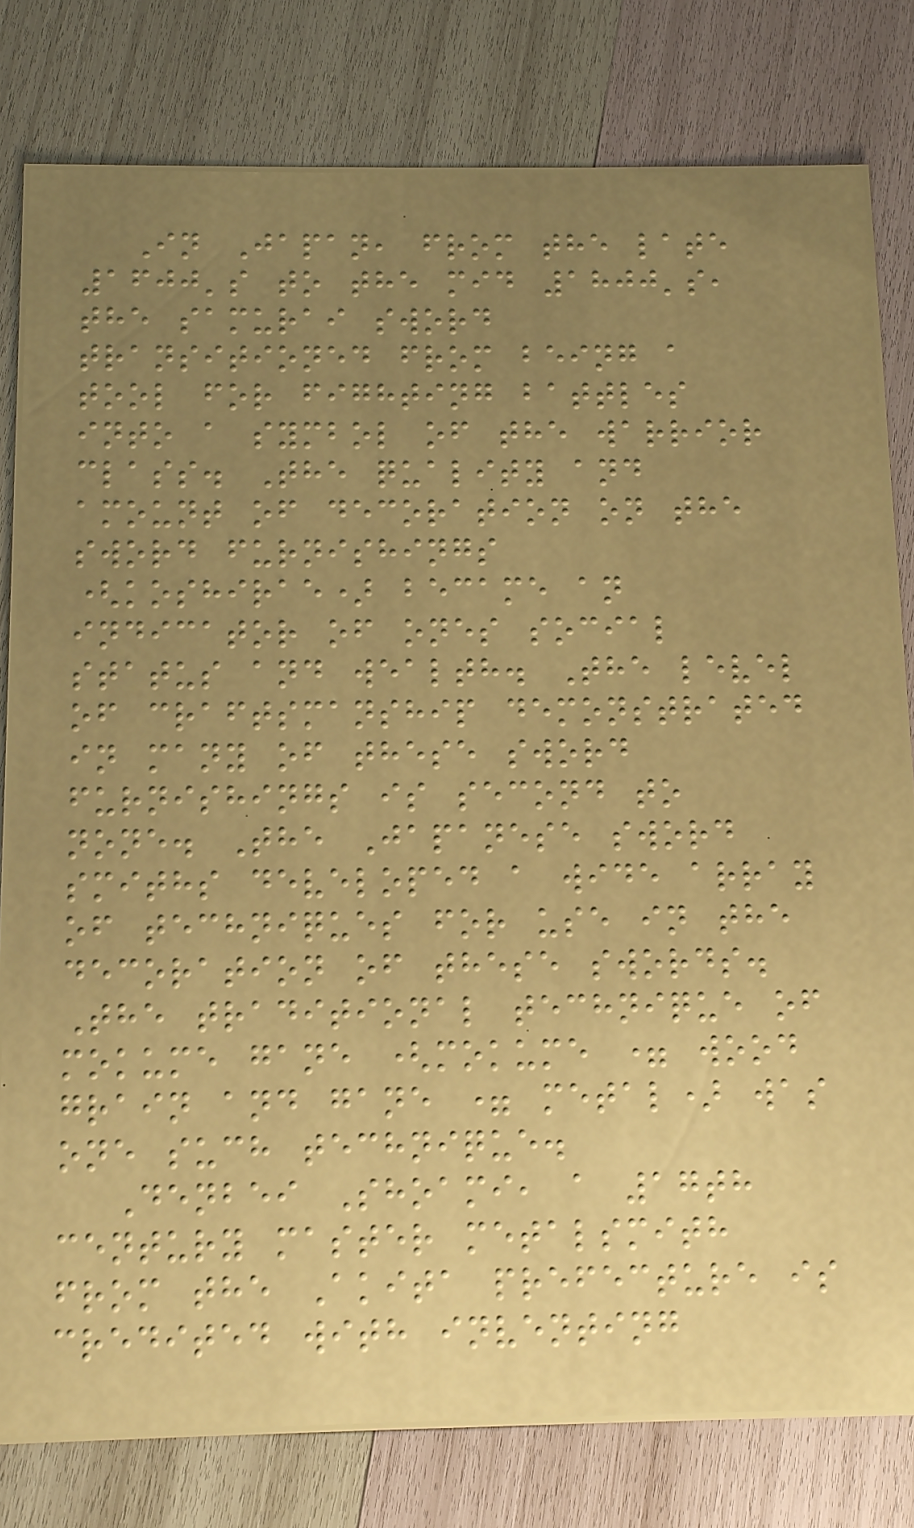In Japan, from the late
1600's to the mid 1800's,
the samurai sword
transitioned from being a
tool for fighting battles
into a symbol of the warrior
class. The quality and
amount of decoration on the
sword furnishings
(koshirae) became an
indicator of ones social
status and wealth. The level
of craftsmanship demonstrated
in many of these sword
furnishings is second to
none. The Japanese sword
smiths developed a wide array
of techniques for use in the
decoration of these swords.
The traditional technique of
mokume gane (mokume = wood
grain and gane = metal) was
one such technique.
Denbei Shoami, a 17th
century master metalsmith
from the Akita prefecture is
credited with inventing
